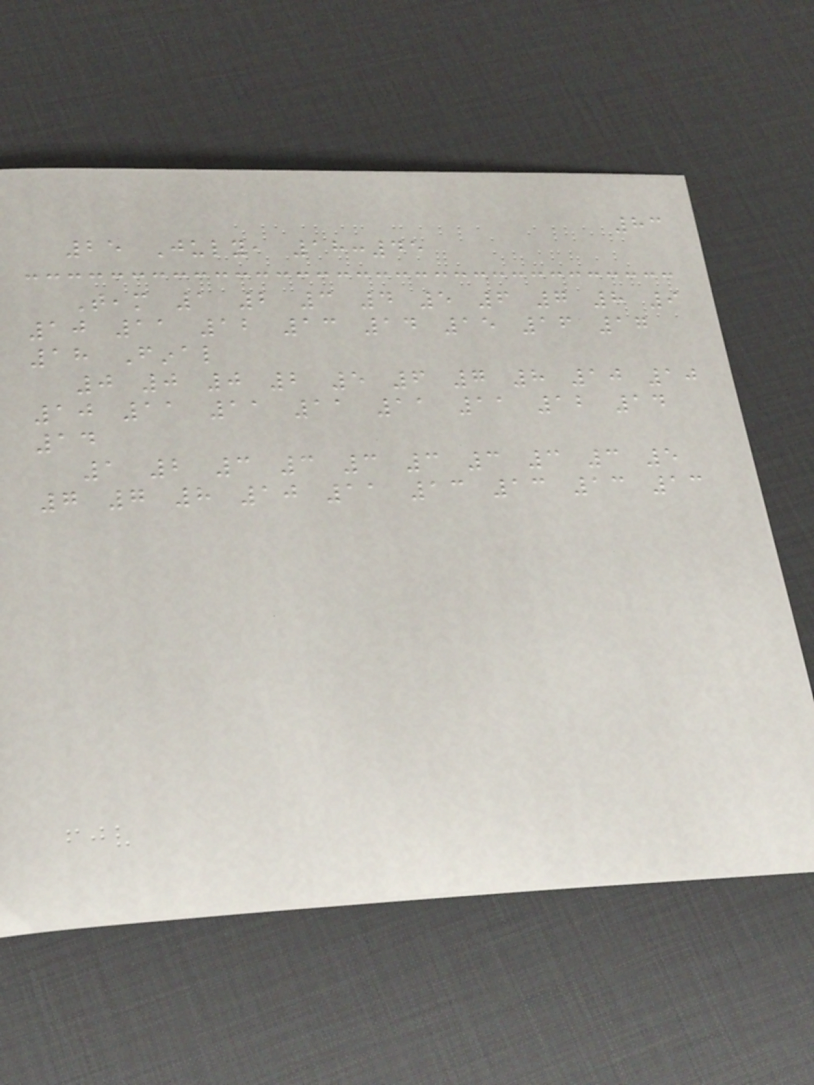83
25 July, 18:45
Team 1 2 3 4 5 6 7 8 9
10 11 12 13 14 15 16 17
18 Final
0 0 0 2 5 6 7 8 10 10
10 11 11 11 11 11 12 14
14
1 2 3 3 3 3 3 3 3 5
7 7 8 10 11 13 13 13 13
